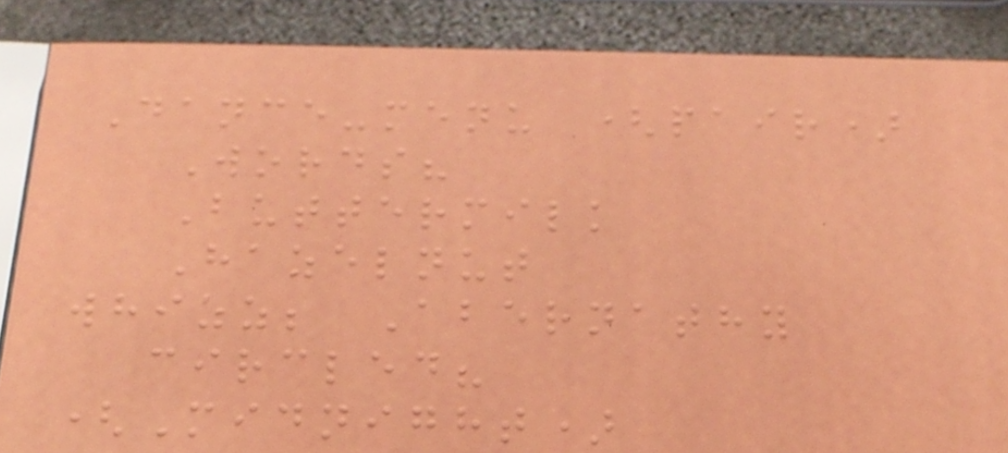Dance-menu (pair)
Words?
Buttermilk
Hazelnut
whizz; Abernathy
circled?
(Midnight)
